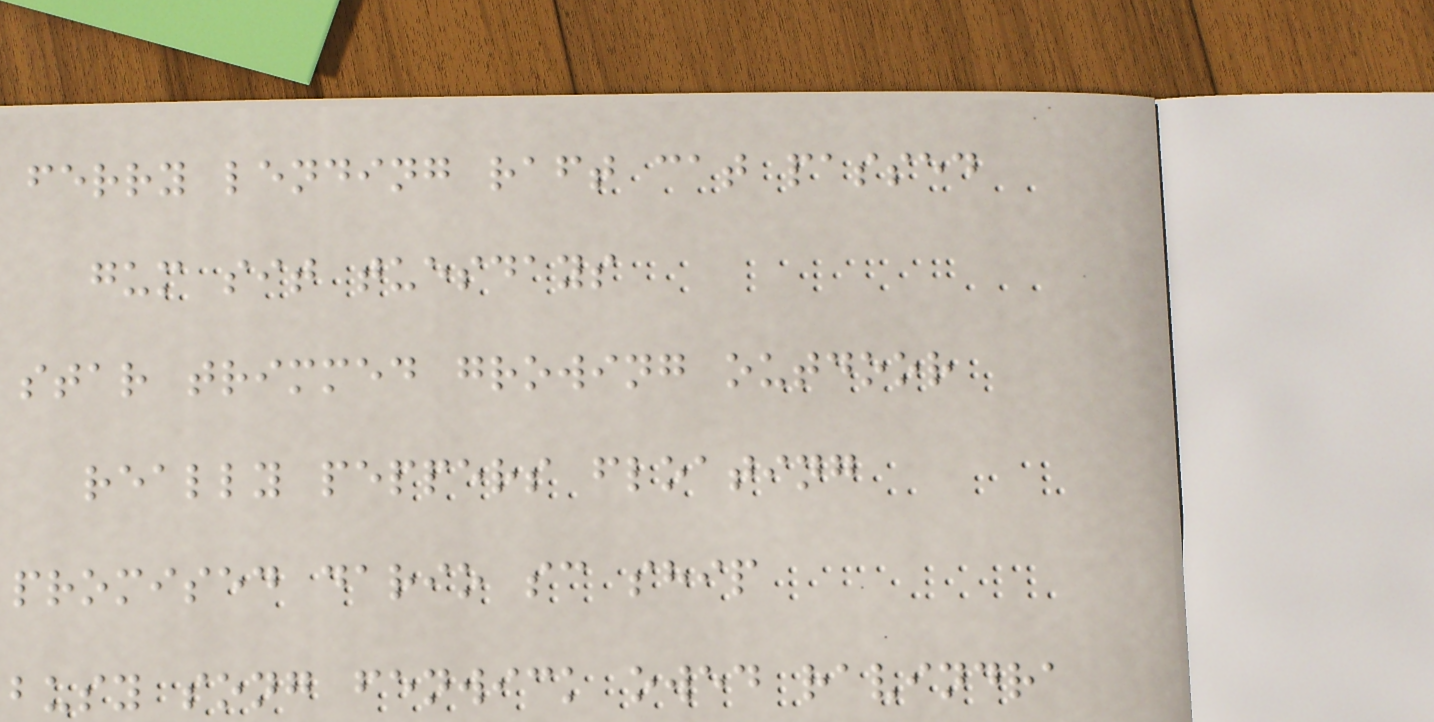ferry lending raft cat passed
gum sit tuesdays
star trimmed growing outdoor
really peppers floating
promised dario sc ship
busy song fenwick owed ravindra
